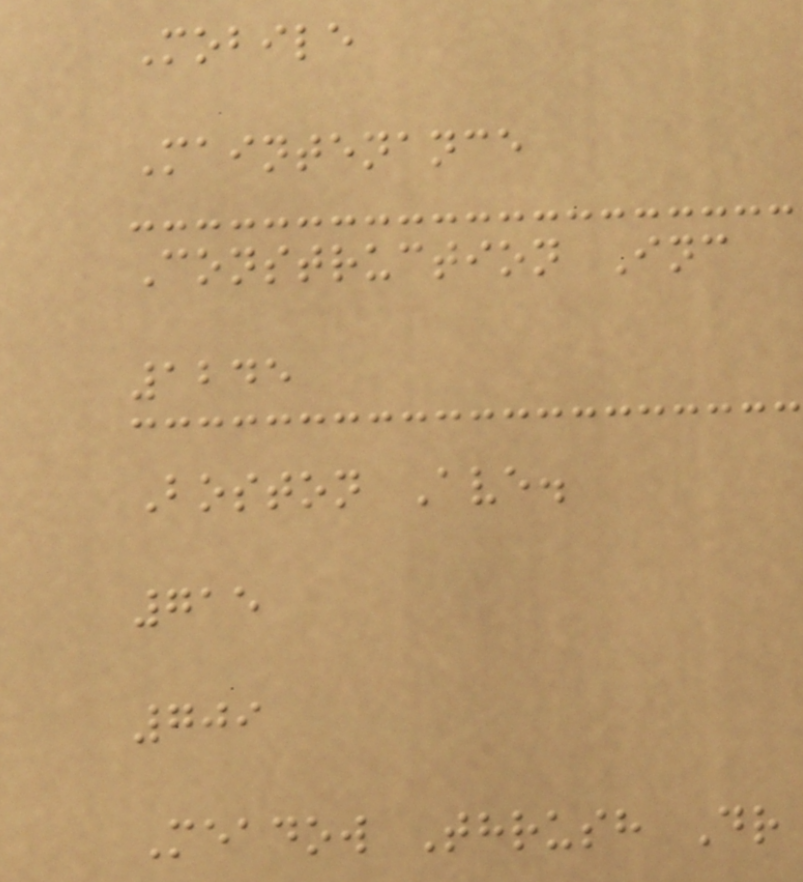Mobile
Maintenance
Construction Inc
1245
Boston Ave.
715
709
Meadow Thrush Dr
